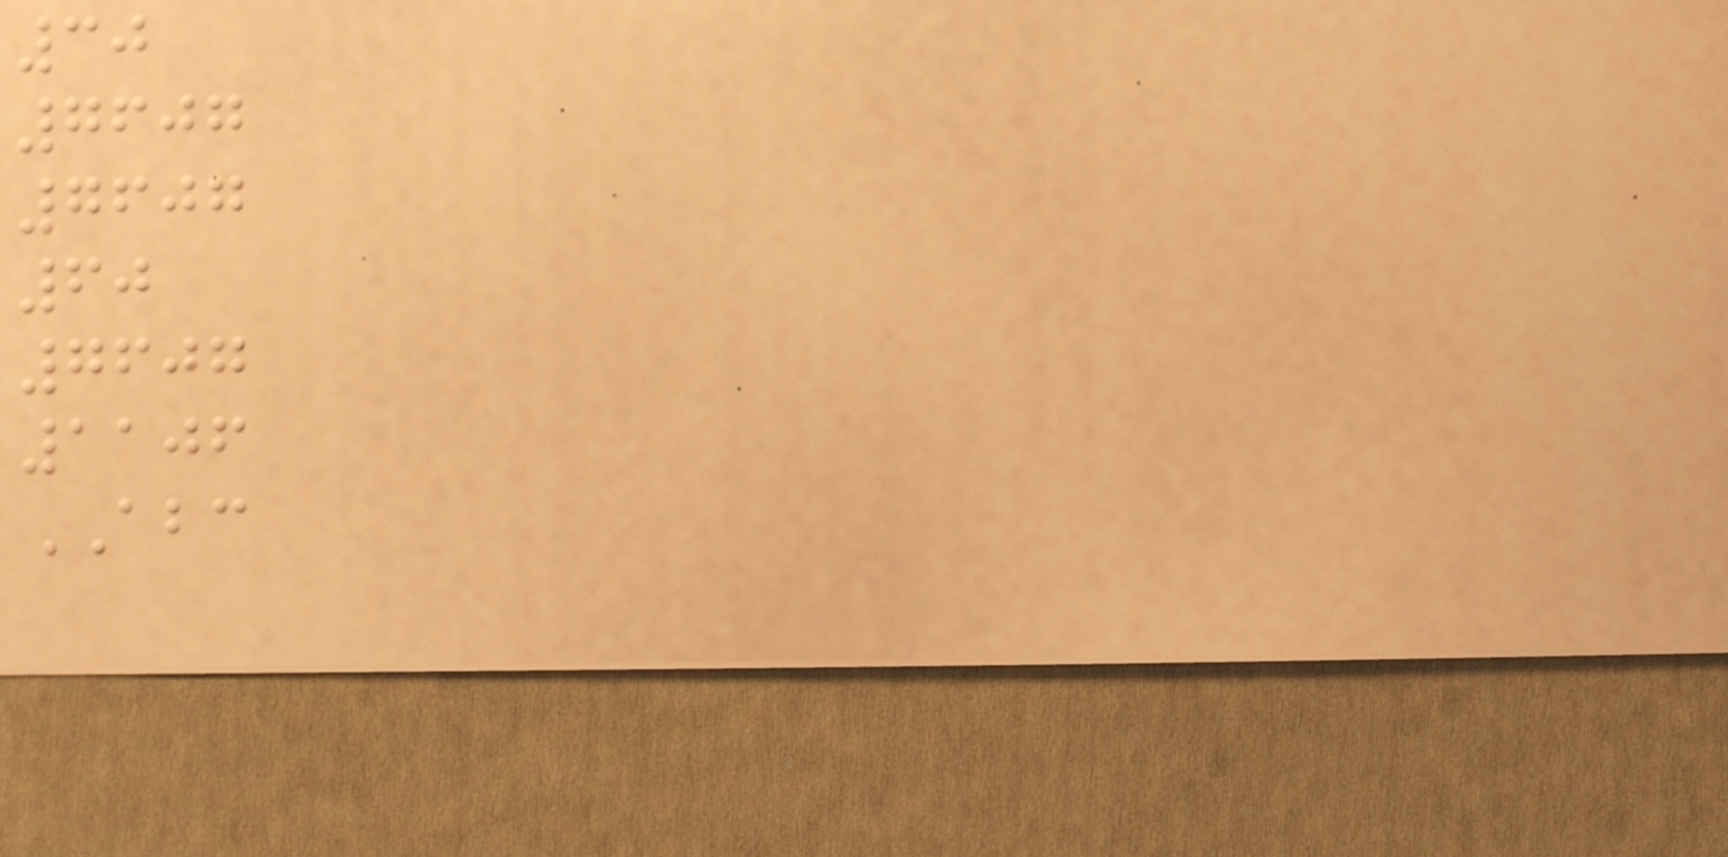30
7607
7607
60
7607
1106
ABC
